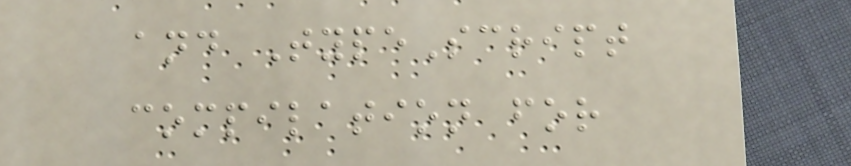and TypeScript
compilation for
